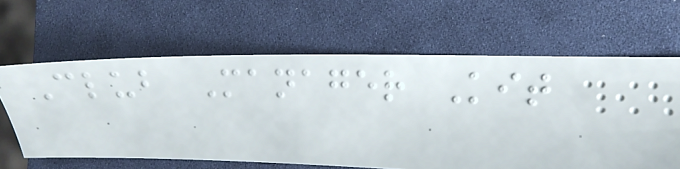Club Manager Kit
